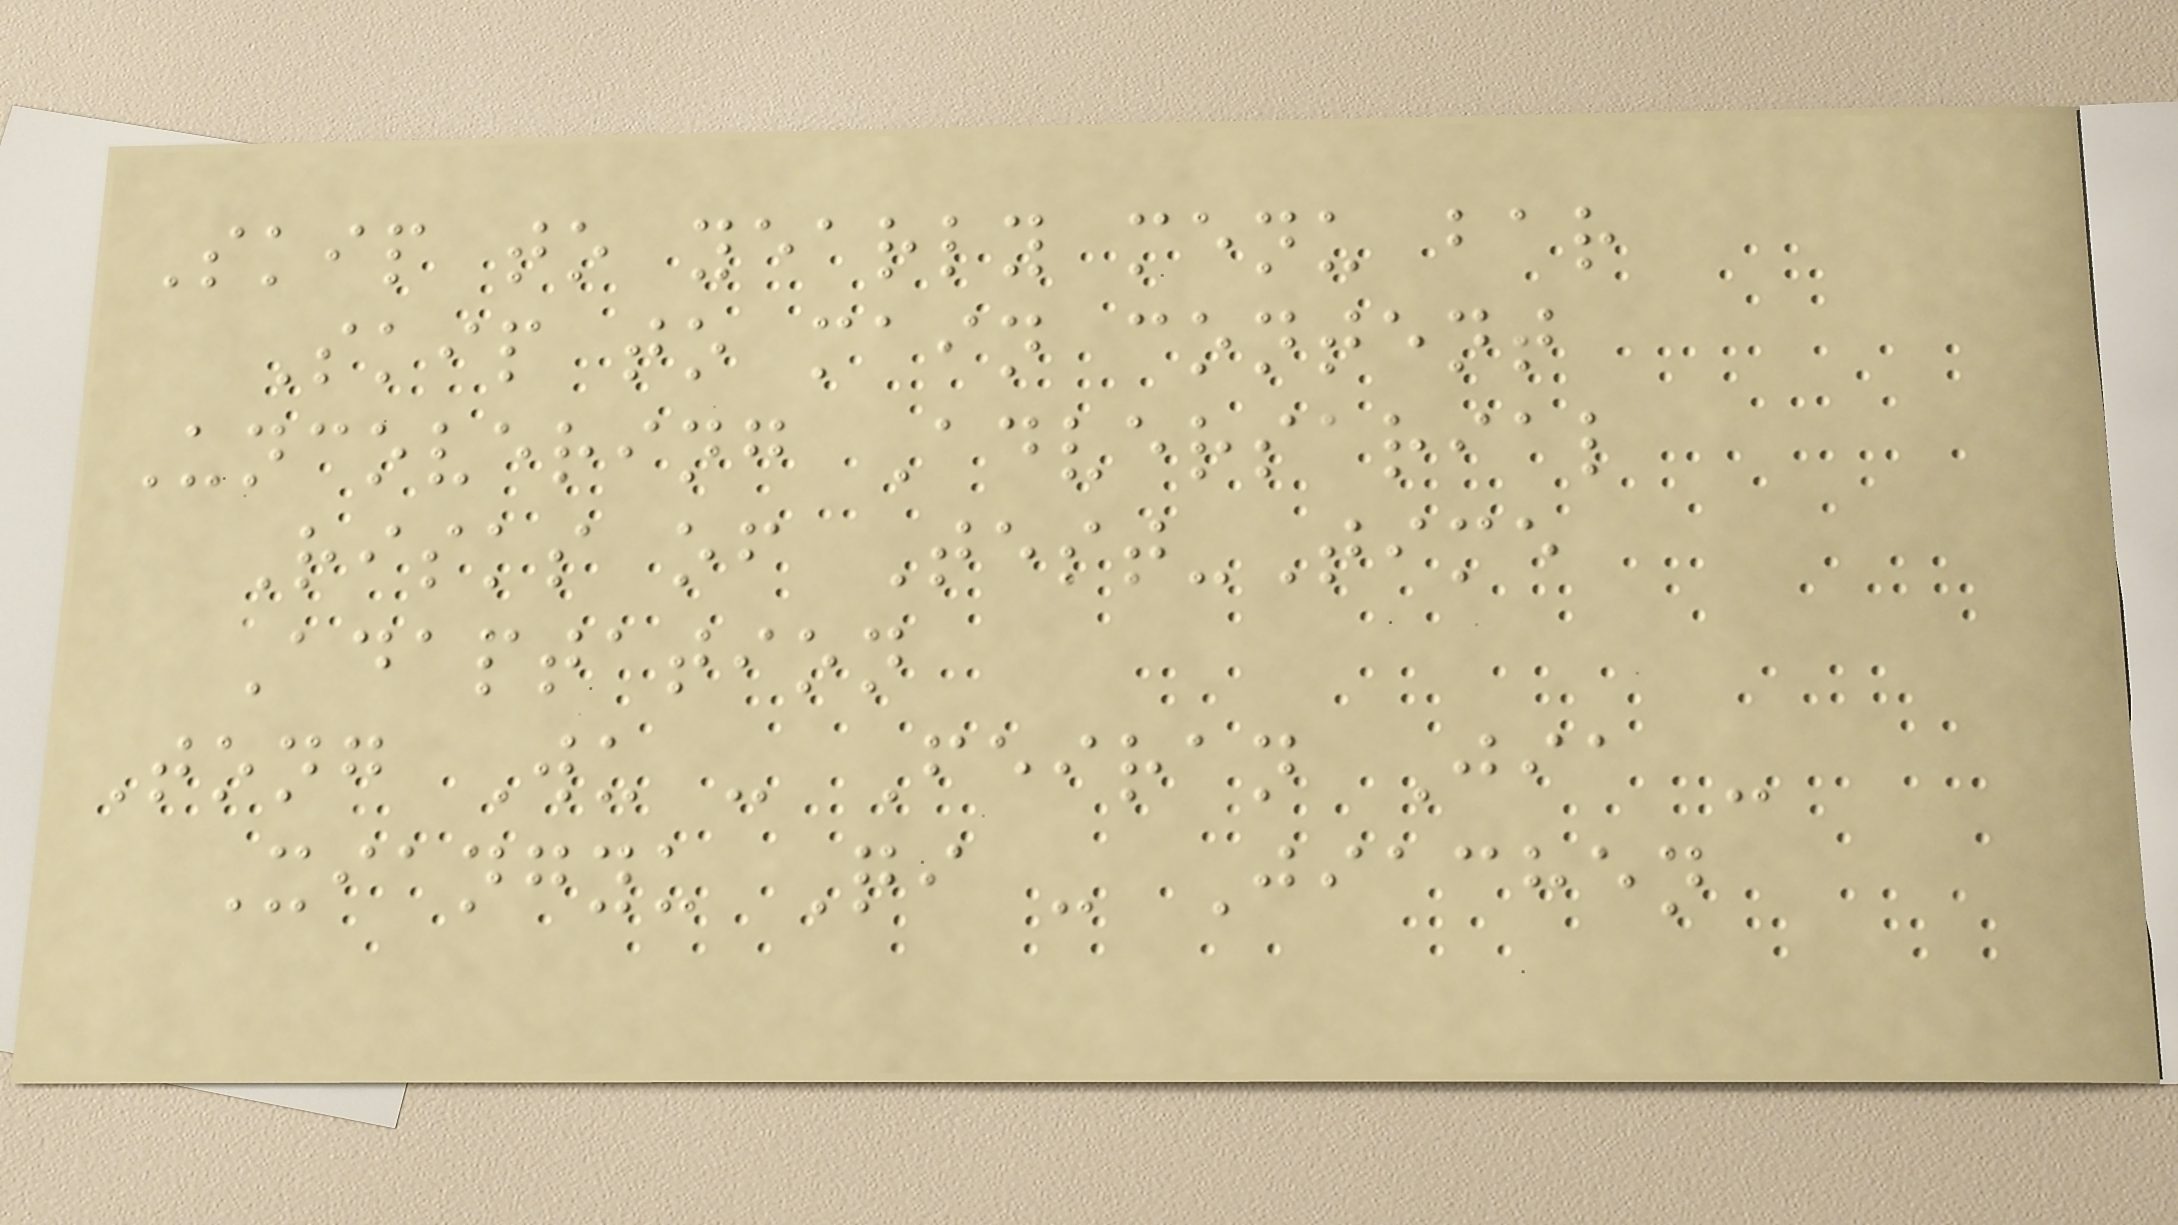Skip to yearly menu bar
Skip to main content
Uncovering Adversarial
Risks of Test-Time
Adaptation
Tong Wu - Feiran Jia -
Xiangyu Qi - Jiachen
